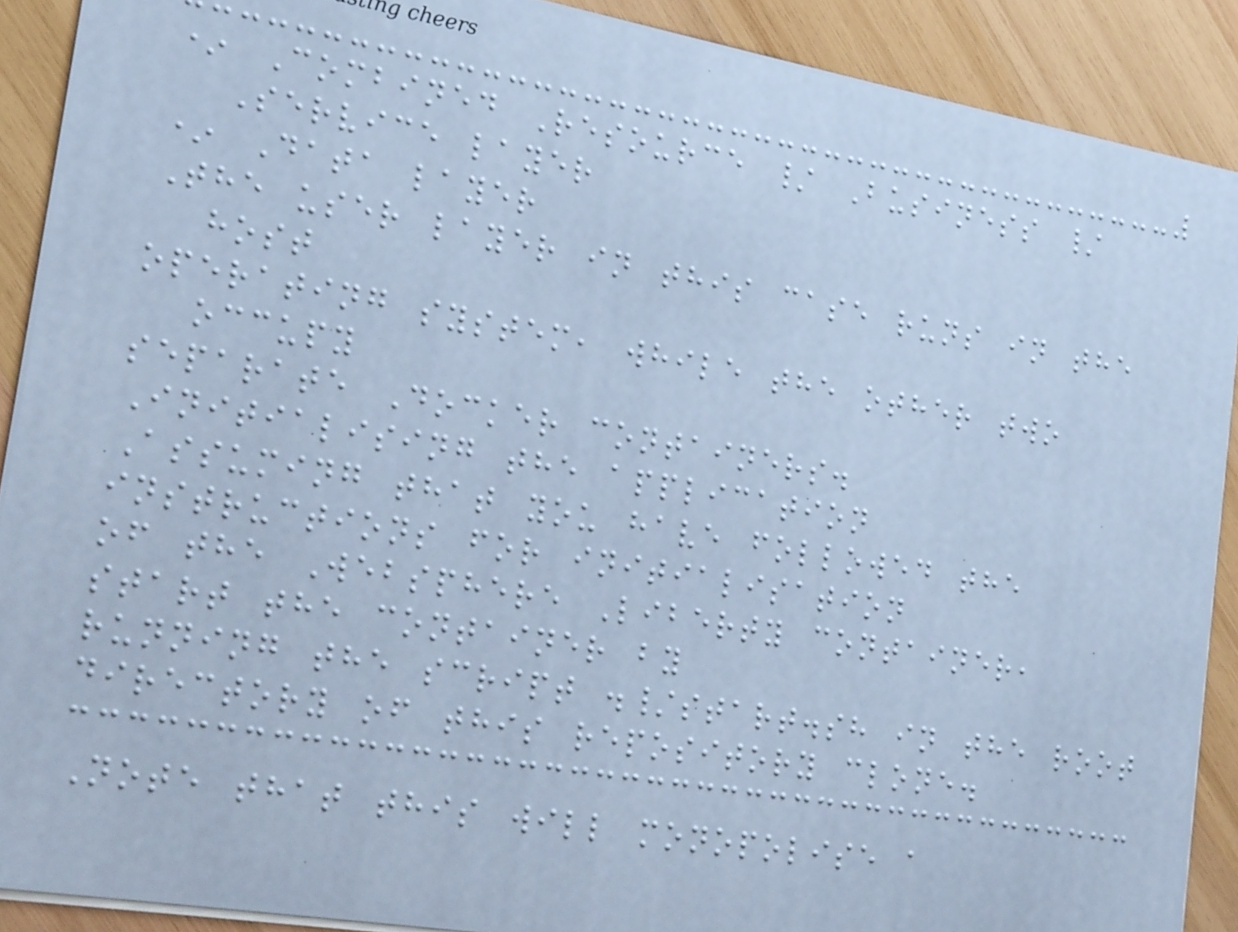* Combined Resource / Business /
Service layer
* Data layer
The user layer in this case runs in the
host
operating system, while the other two
occupy
separate Docker containers.
Initialising the application
Assuming that you have followed the
instructions for initialisation
of the Websphere Liberty container,
start the container by
running the script ./start.sh in the root
directory of this repository clone.
Note that this will monopolise a
